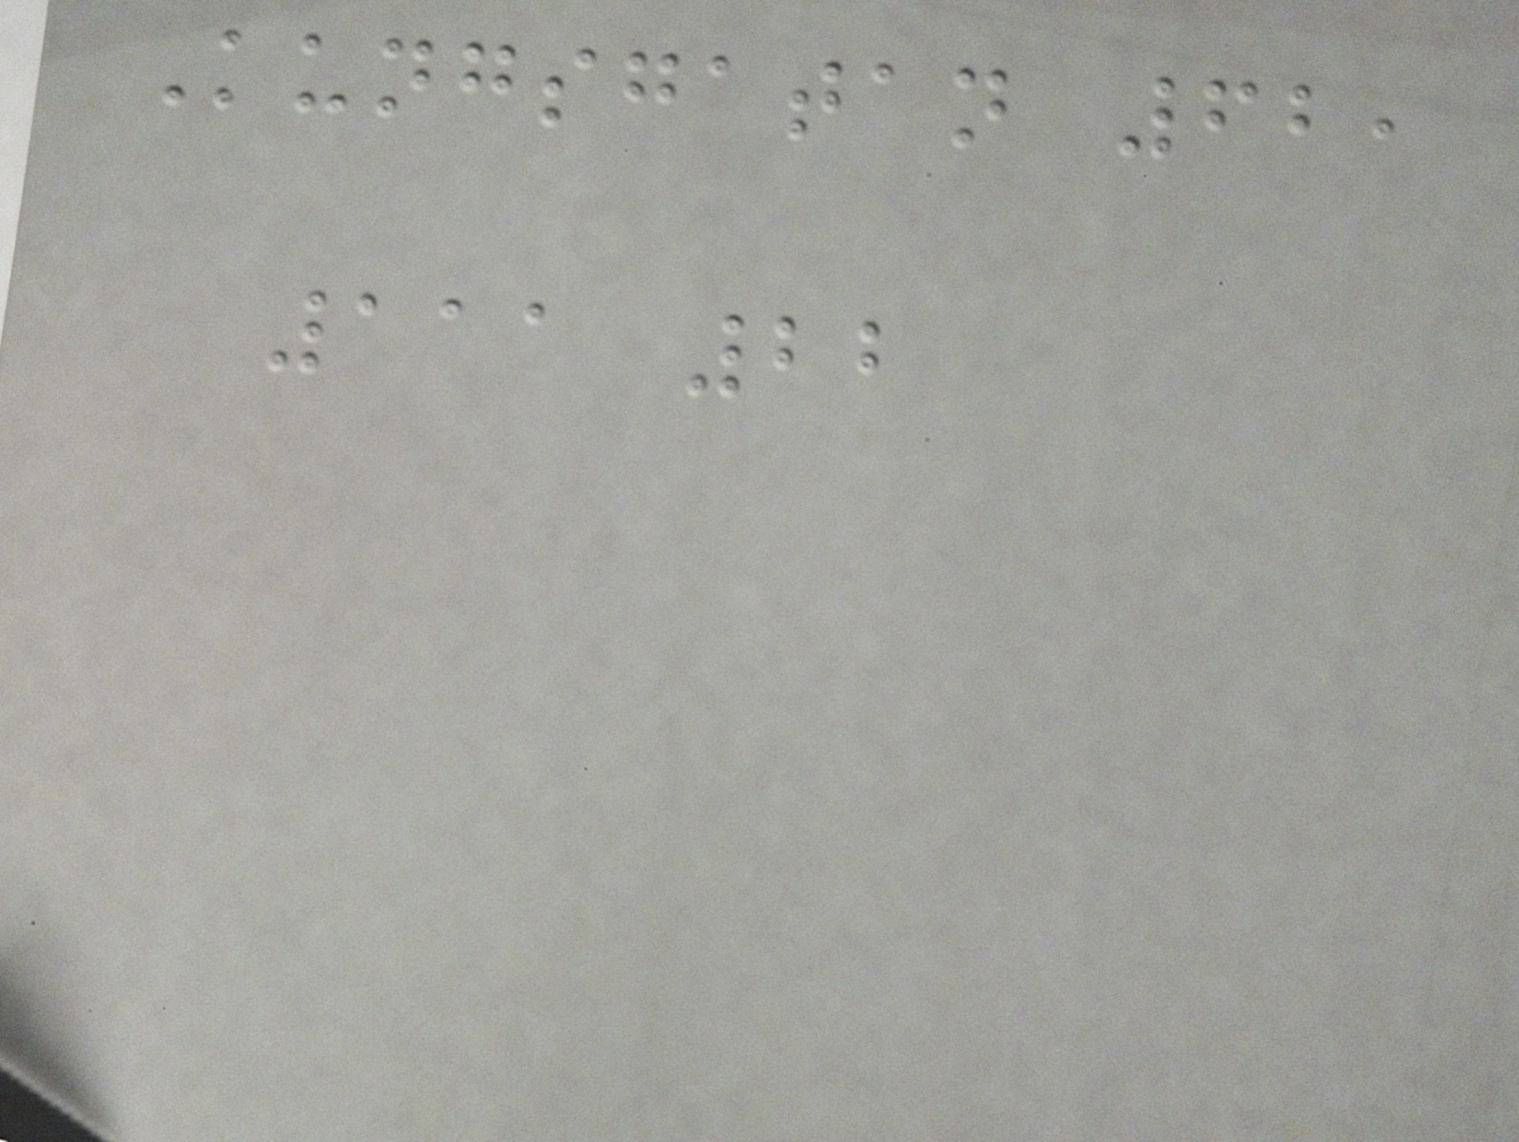Kungsgatan 62,
111 22
